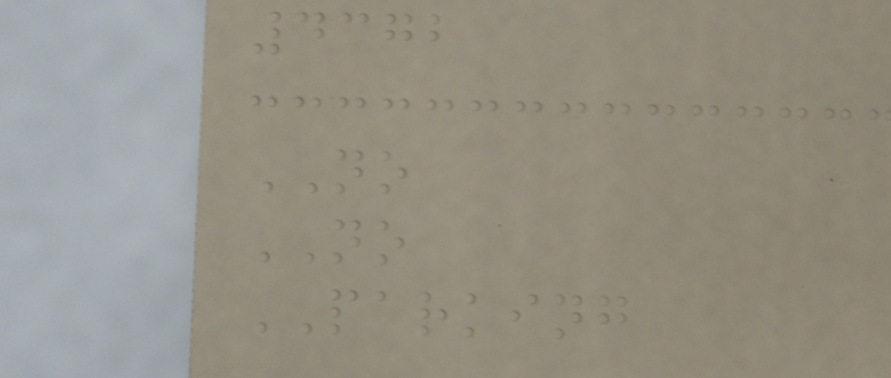4372
NO
NO
PARKING
